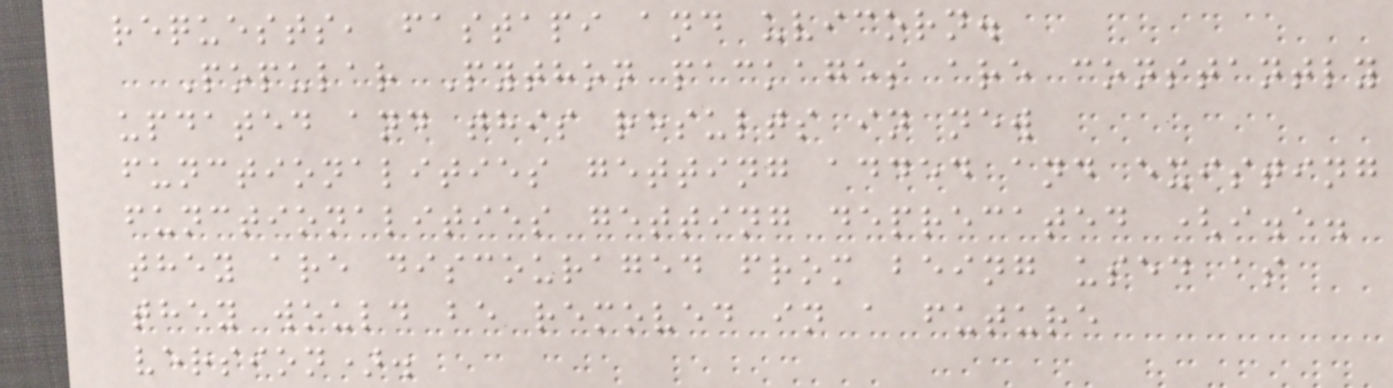requests, fastapi and uvicorn.
Popular Python packages are constantly
updated and this results in new
functionalities getting added and existing
functionalities getting deprecated (i.e.
they are discouraged from being used as
they would be removed in a future
version).
